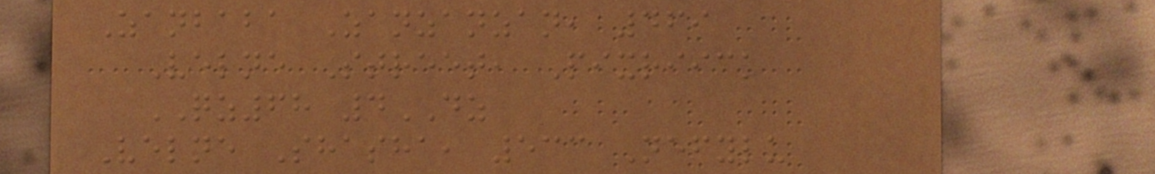Zanbaba Zanzanzan, 469
Velne Street, Pixriick
QZ68 4DZ
Velne Shasha, 533 Nefylu
